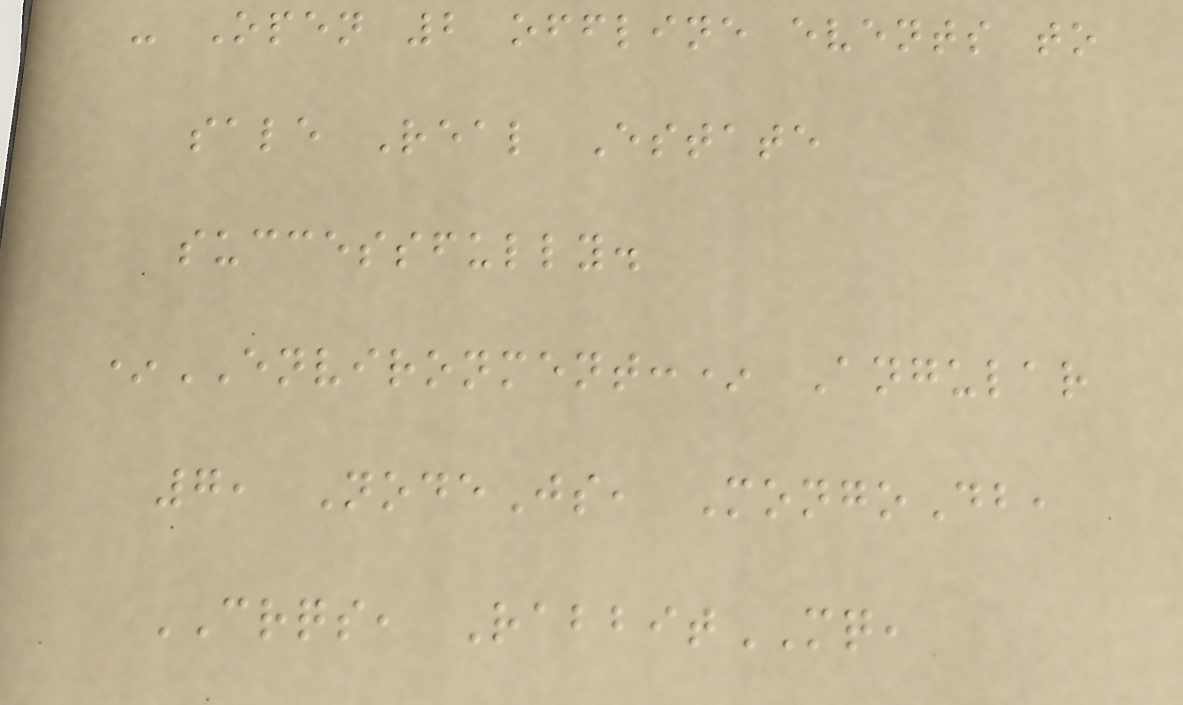- Open 2 offline events to
sale Real Estate
successfully.
*ENVIRONMENT:* Angular
7, NodeJs, MongoDb,
CRQS, RabbitMQ,
